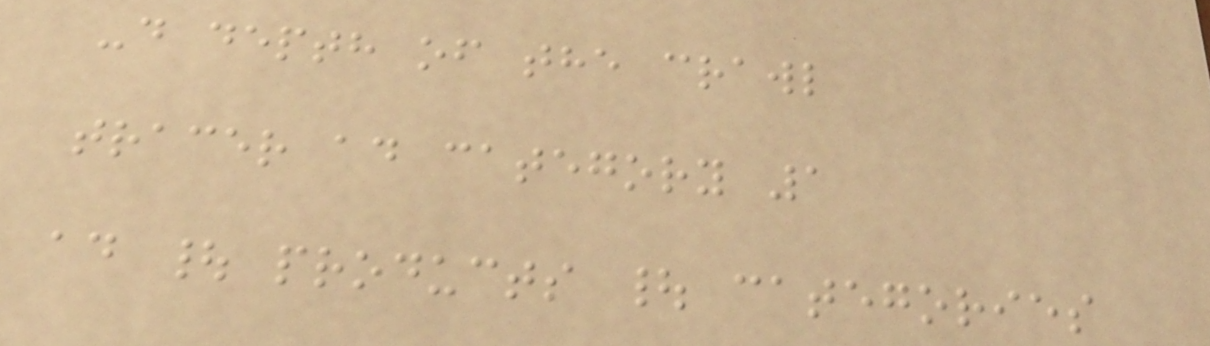-d depth of the crawl
tracer ad category 1
ad | products | categories
